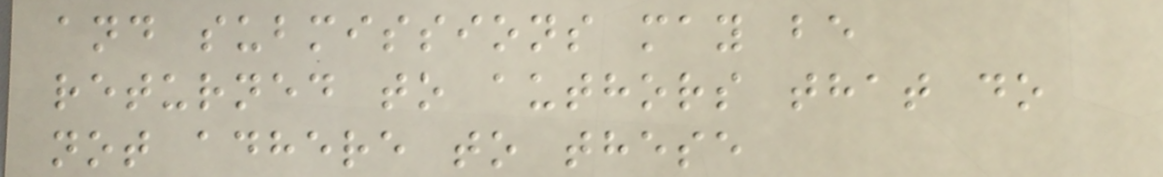and submissions may be
returned to authors that do
not adhere to these
